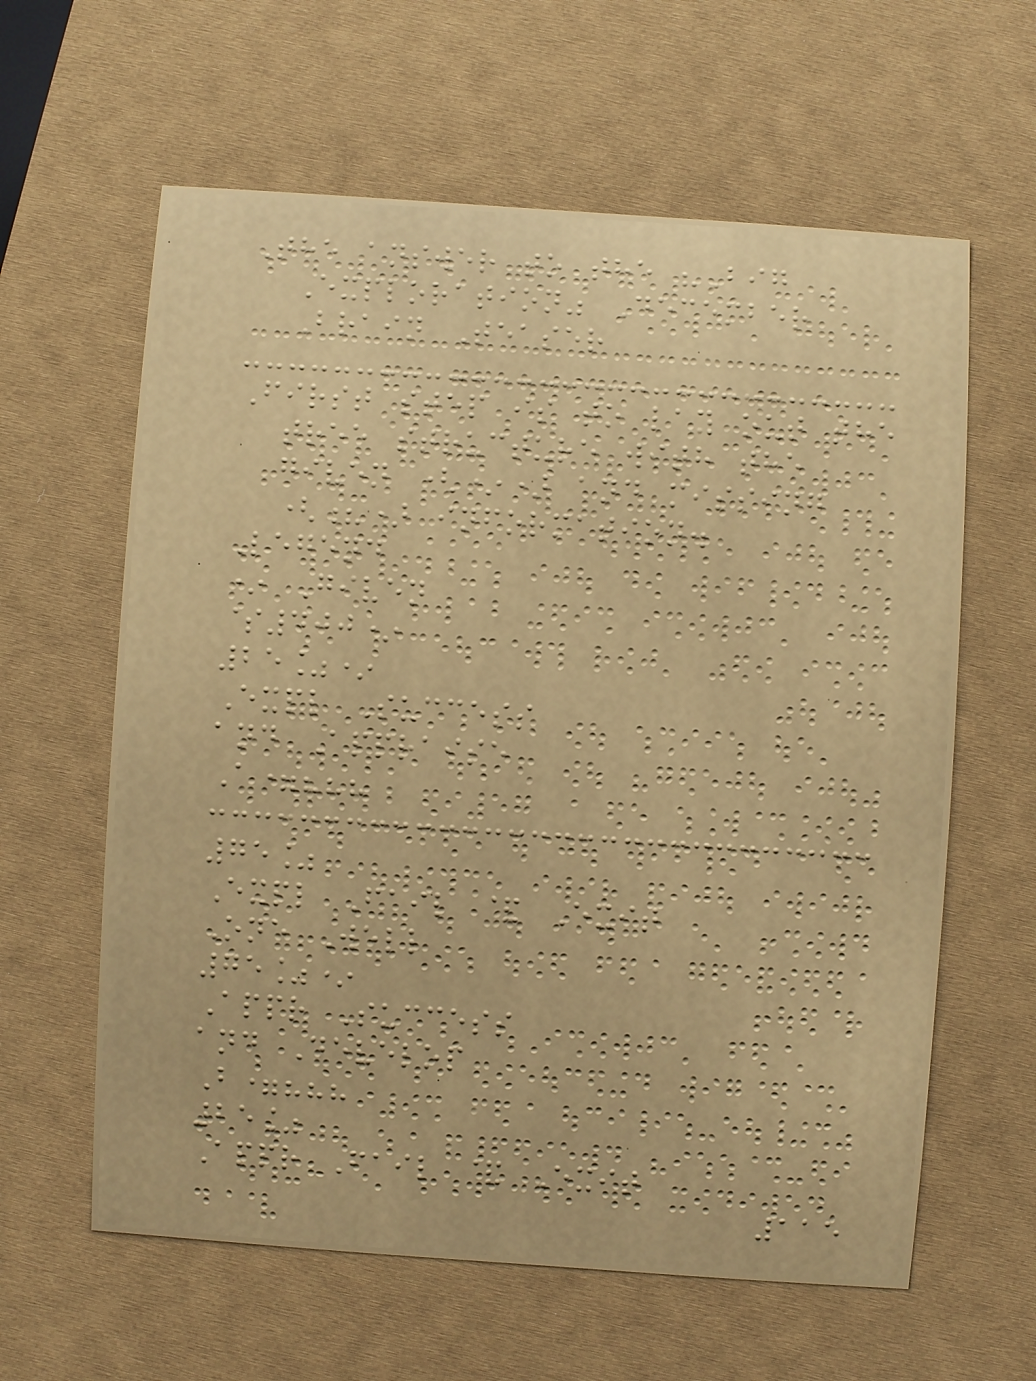The answer to the "Big
Exploration" December
Brain Teaser
First step is to lay out the
tree structure with the
given (*) and missing
(?) information.
Legend
* Given
$400*
25%*
Expl Success
and Appraise
A=???
75%
Expl Fail & Exit
One Well
75%*
Appr Success
and Develop
B=???
25%
Appr Fail & Exit
115
